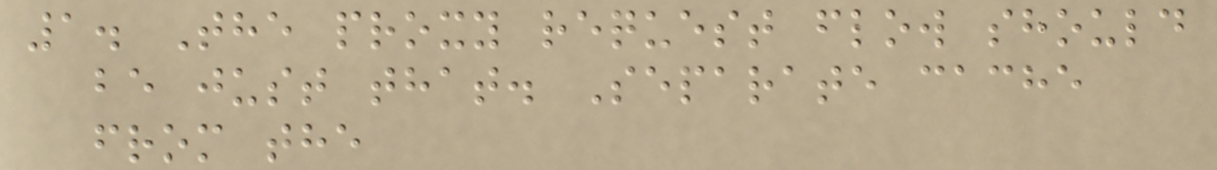1. The proxy request flow should
be just that. Separate cache
from the
